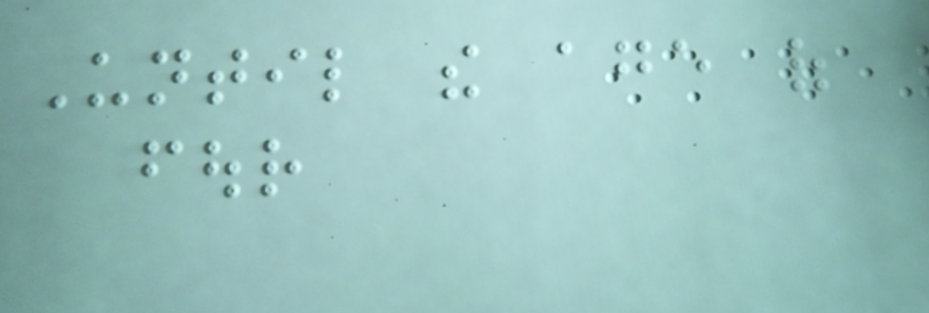Until the age of
four
